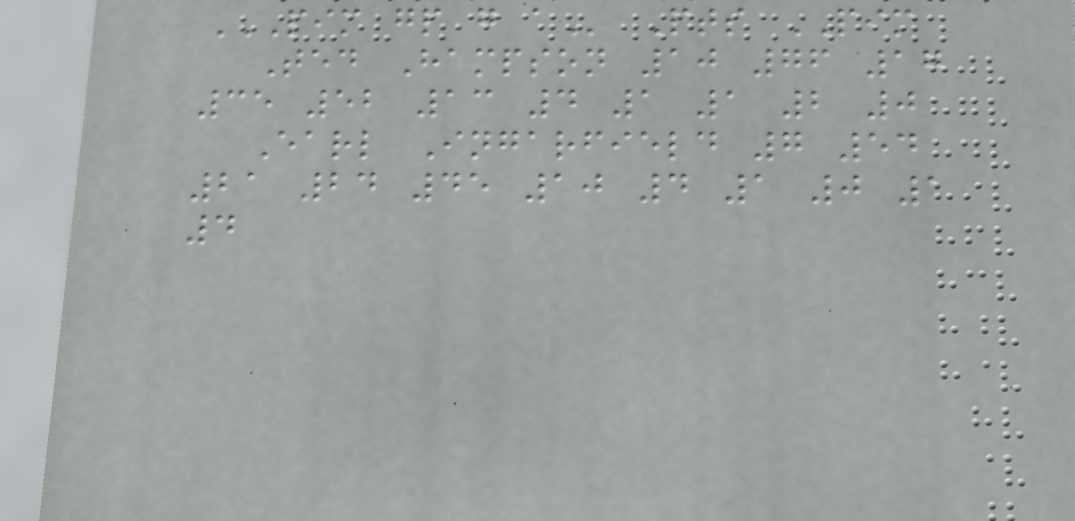PIM GP G A Pts PIM
Ted Hampson 10 76 17
35 52 13 4 1 1 2 0
Earl Ingarfield 7 54
21 24 45 10 4 1 0 1
4
